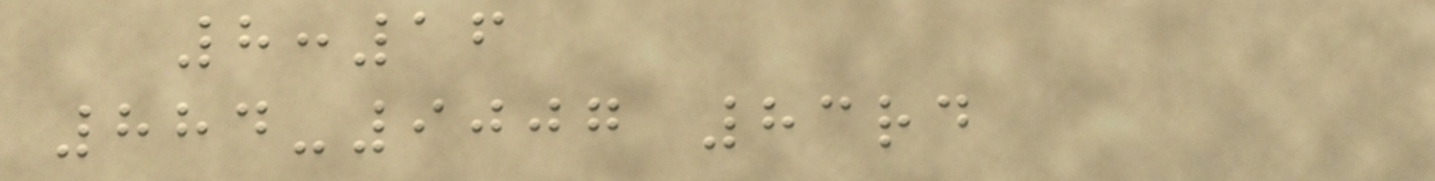8:16
884-9007 83rd
